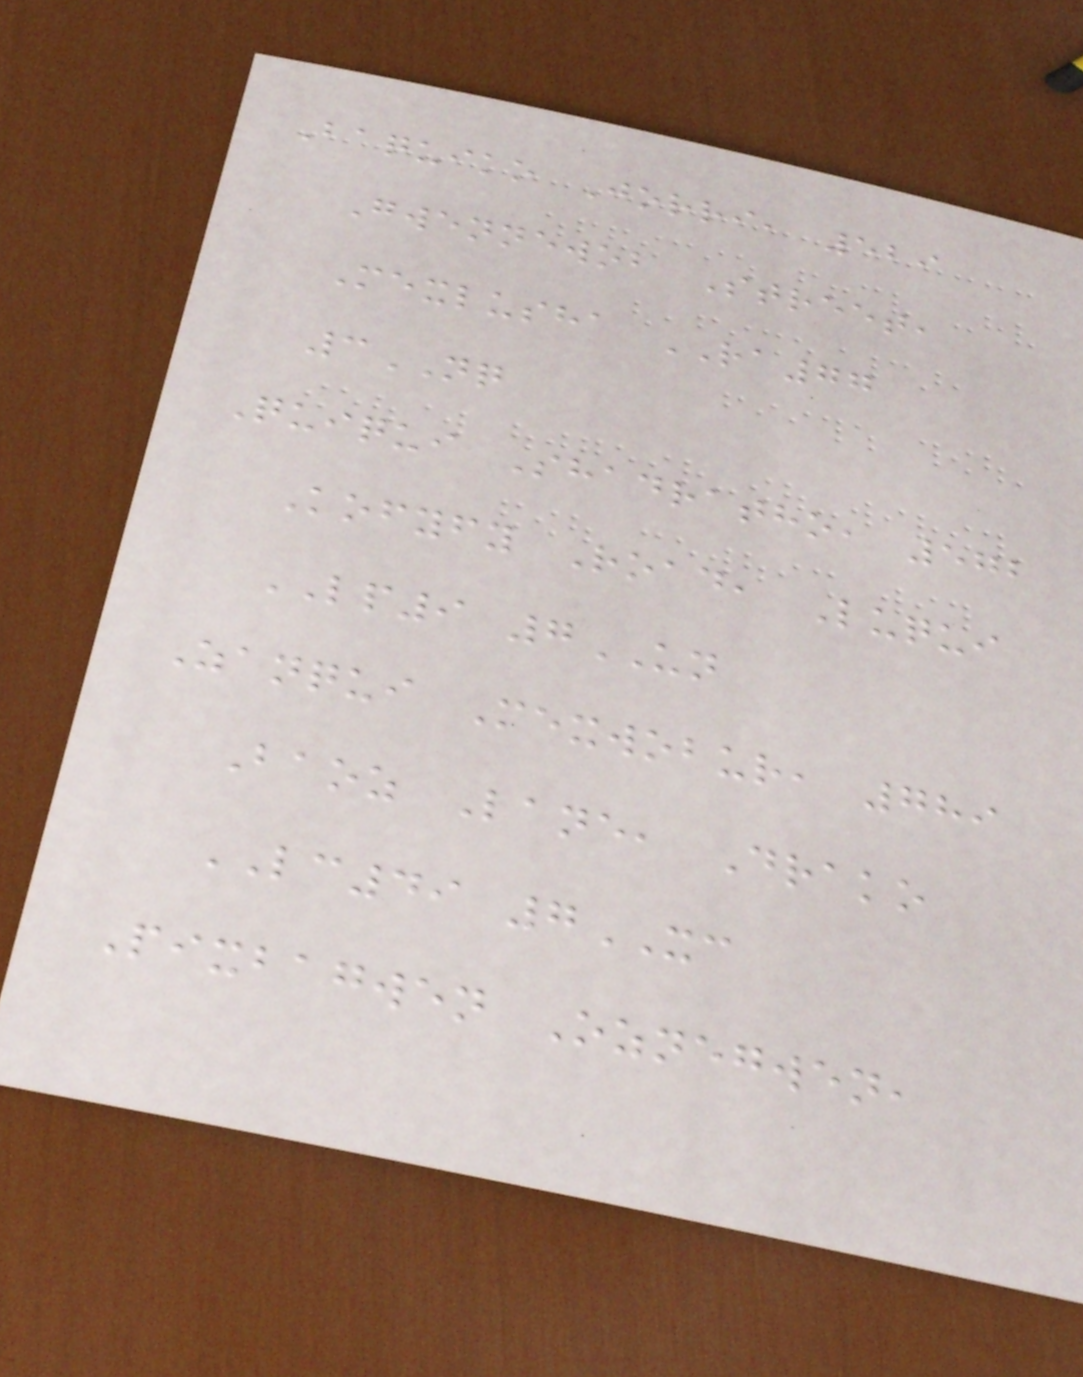Baquiko Jorri, 529
Gwennewob Street,
Mexlusha RA77
3NQ
Quiqui Shadratho, 572
Kofyfy Road, Luqui
LP9 7UN
Zanqui Mexwobur, 789
Baoz Lane, Drako
LC49 7XC
Pixbagwen Oznegwen,
